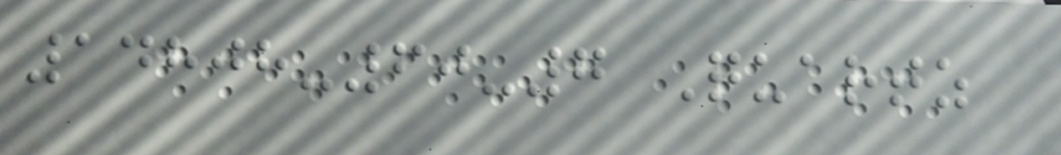14808-60-7 Quartz
